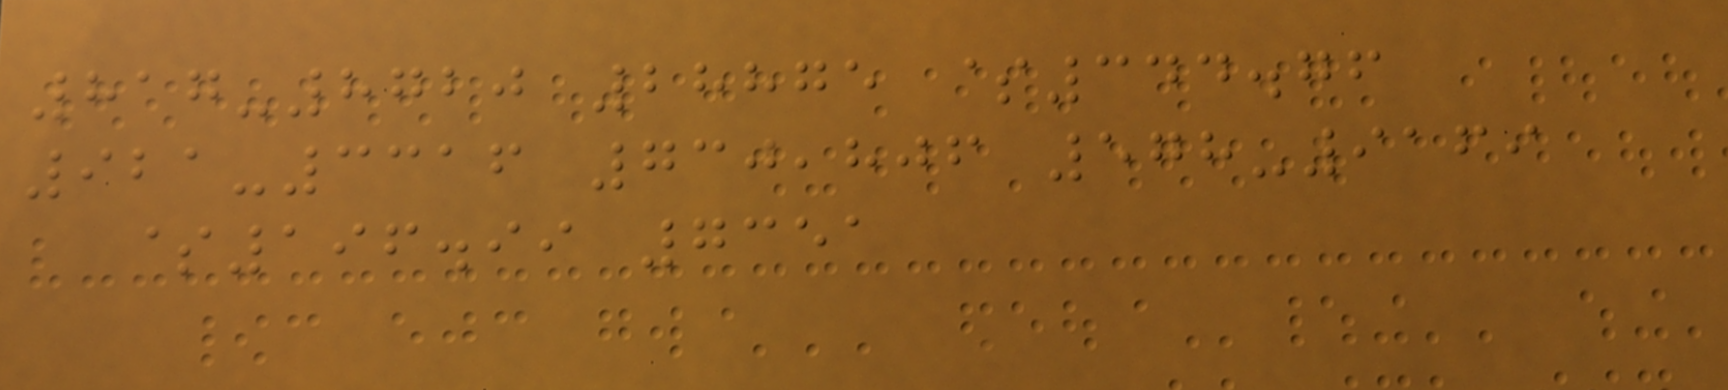817-8720 28875 $344.76
921-3316 730,806 578-9169
$196.99 7351
